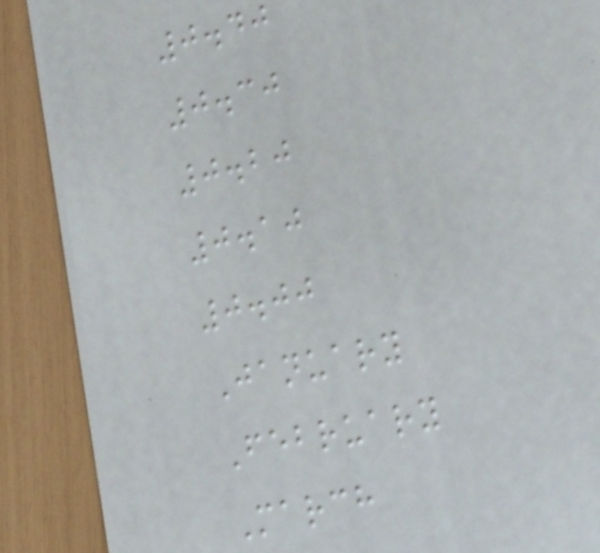0.40
0.30
0.20
0.10
0.00
January
February
March
